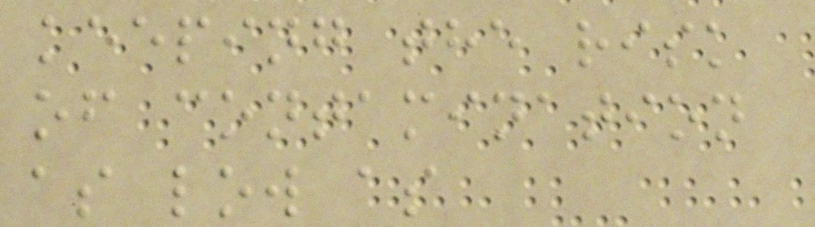keeping the risk
of contamination
as low as
